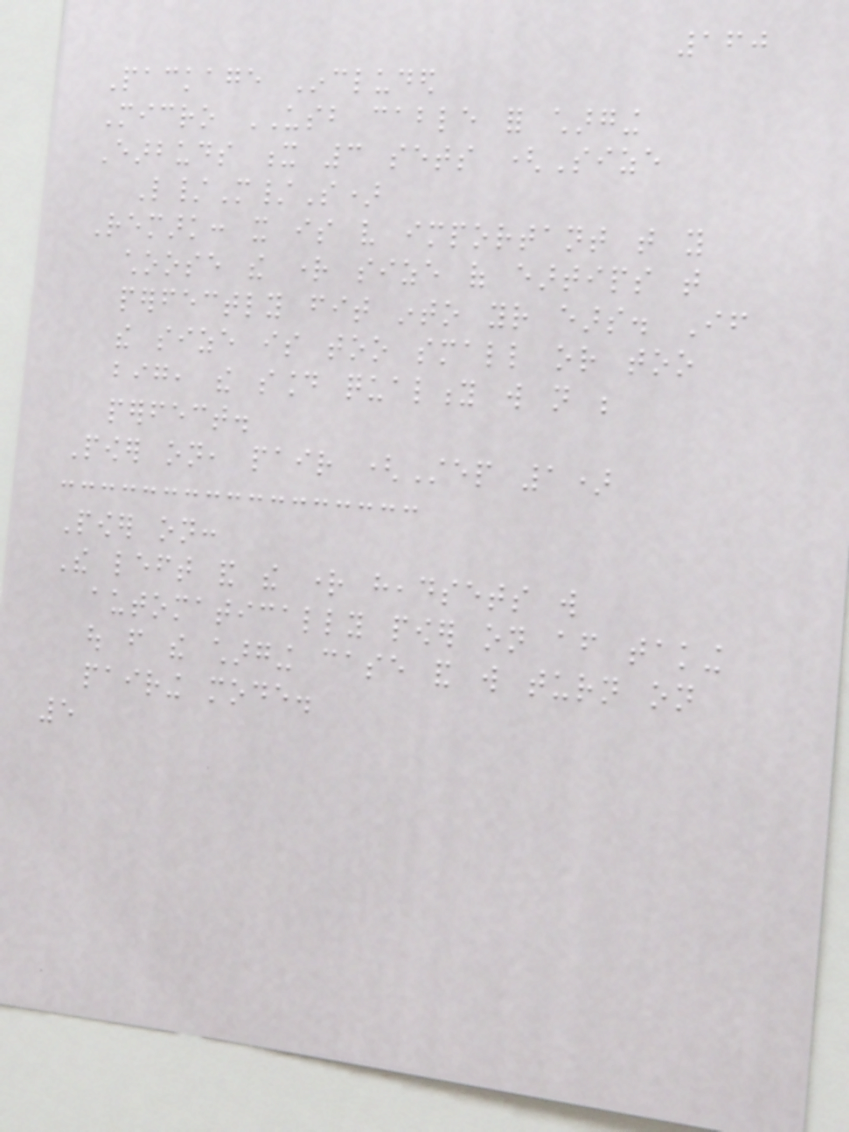160
Package Included
Micro USB cable for charging
Earbuds x 3 sets (Size
L/M/S)
Remark: it is very important that you
choose the right size of eartips that
perfectly fit into your ears. If
the size is too small or too
big, the sound quality will not be
perfect.
Power on, pair (Step 1)
Power on:
The left and the right headsets will
automatically power on after taking
out from the charging case and will turn on
pairing mode.
5
